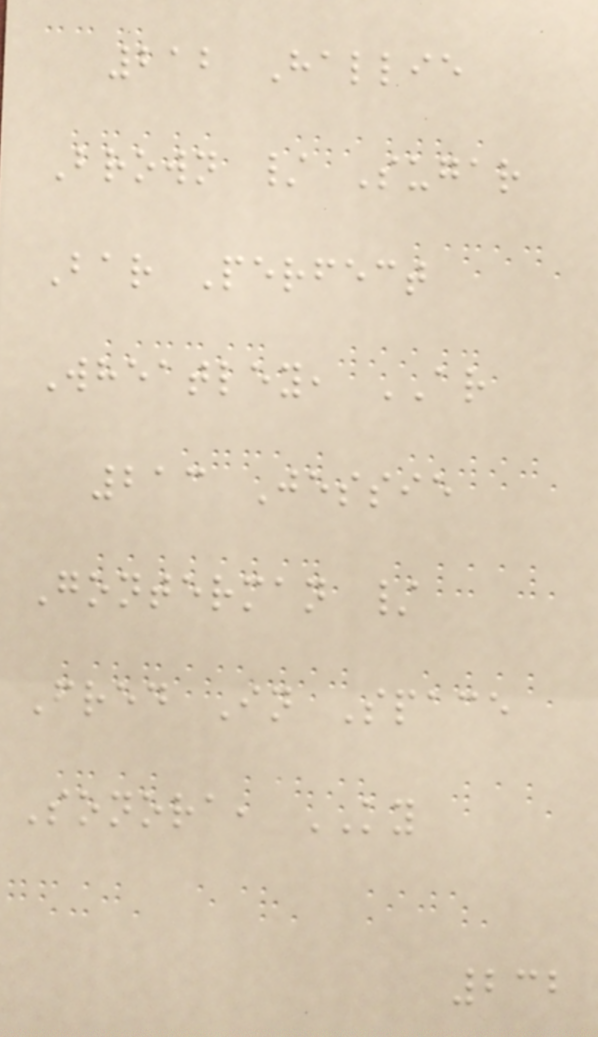212 Hallie
Brown / Sugar
Bar Perfect
Wheatley, AR
213 Jessie
Gonterman /
Fred In Space
Sonora, KY
232
